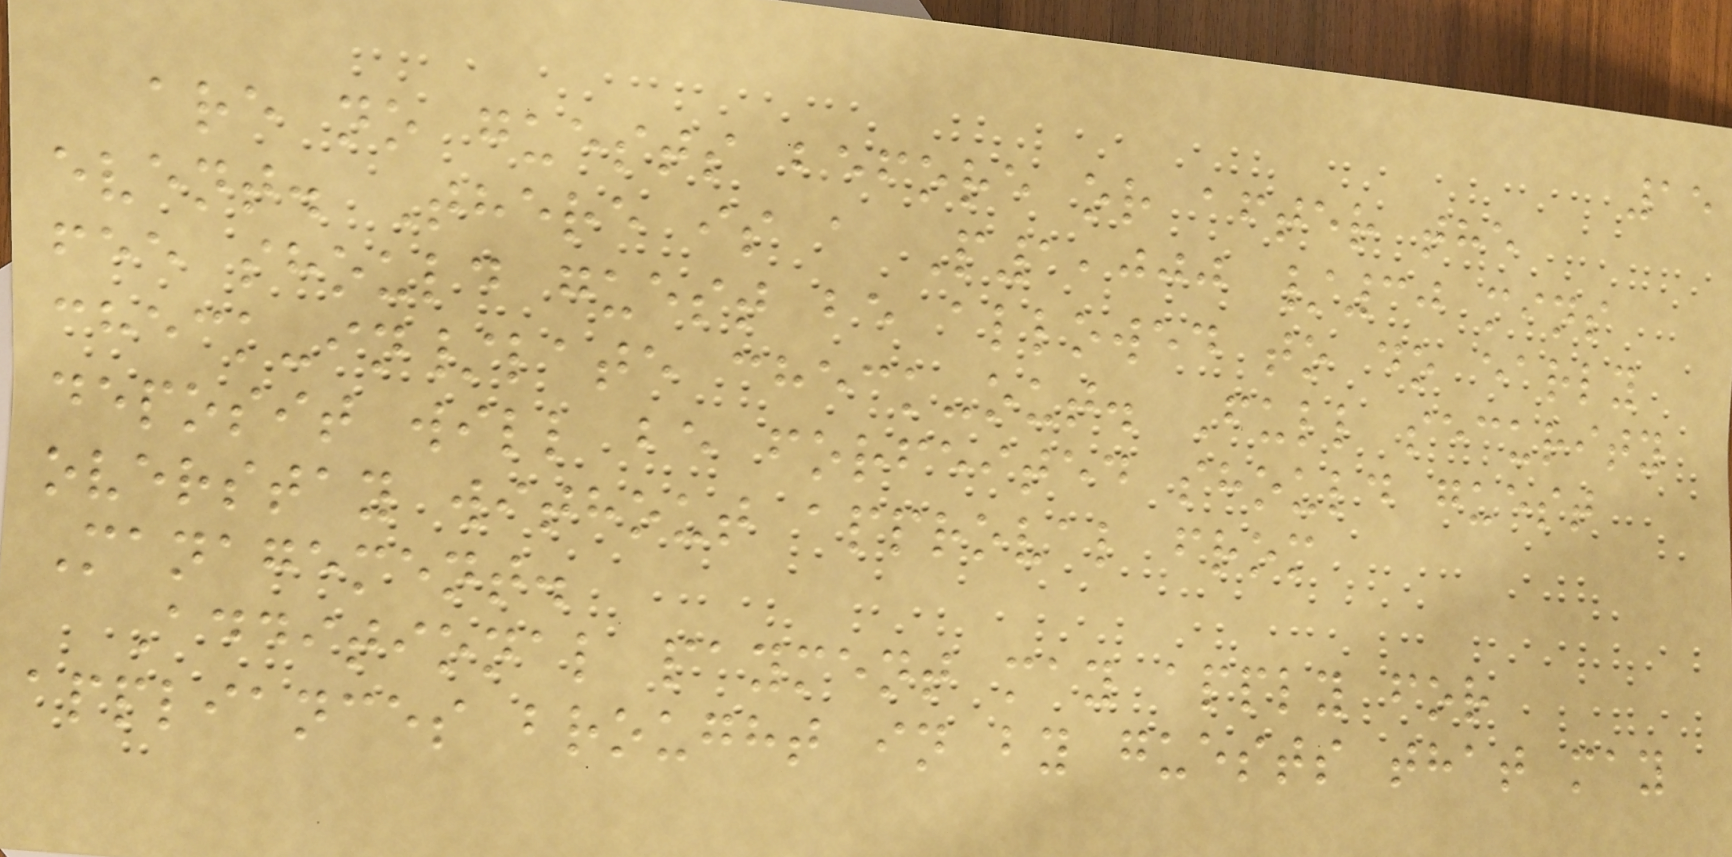15
are no guests before or after the
event. There is a P1,000 /30 mins
fee should guest be allowed to do early
check-in/late check-out. Full security
deposit will be forfeited should guest
overstay without approval from
Management.
Additional payment may apply for
appliances brought in by guests that may
